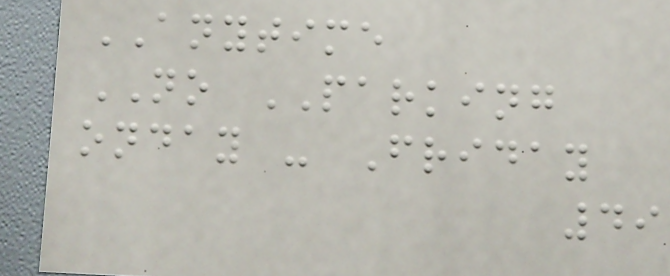ANYTIME
NO PARKING
onday - Friday
49
